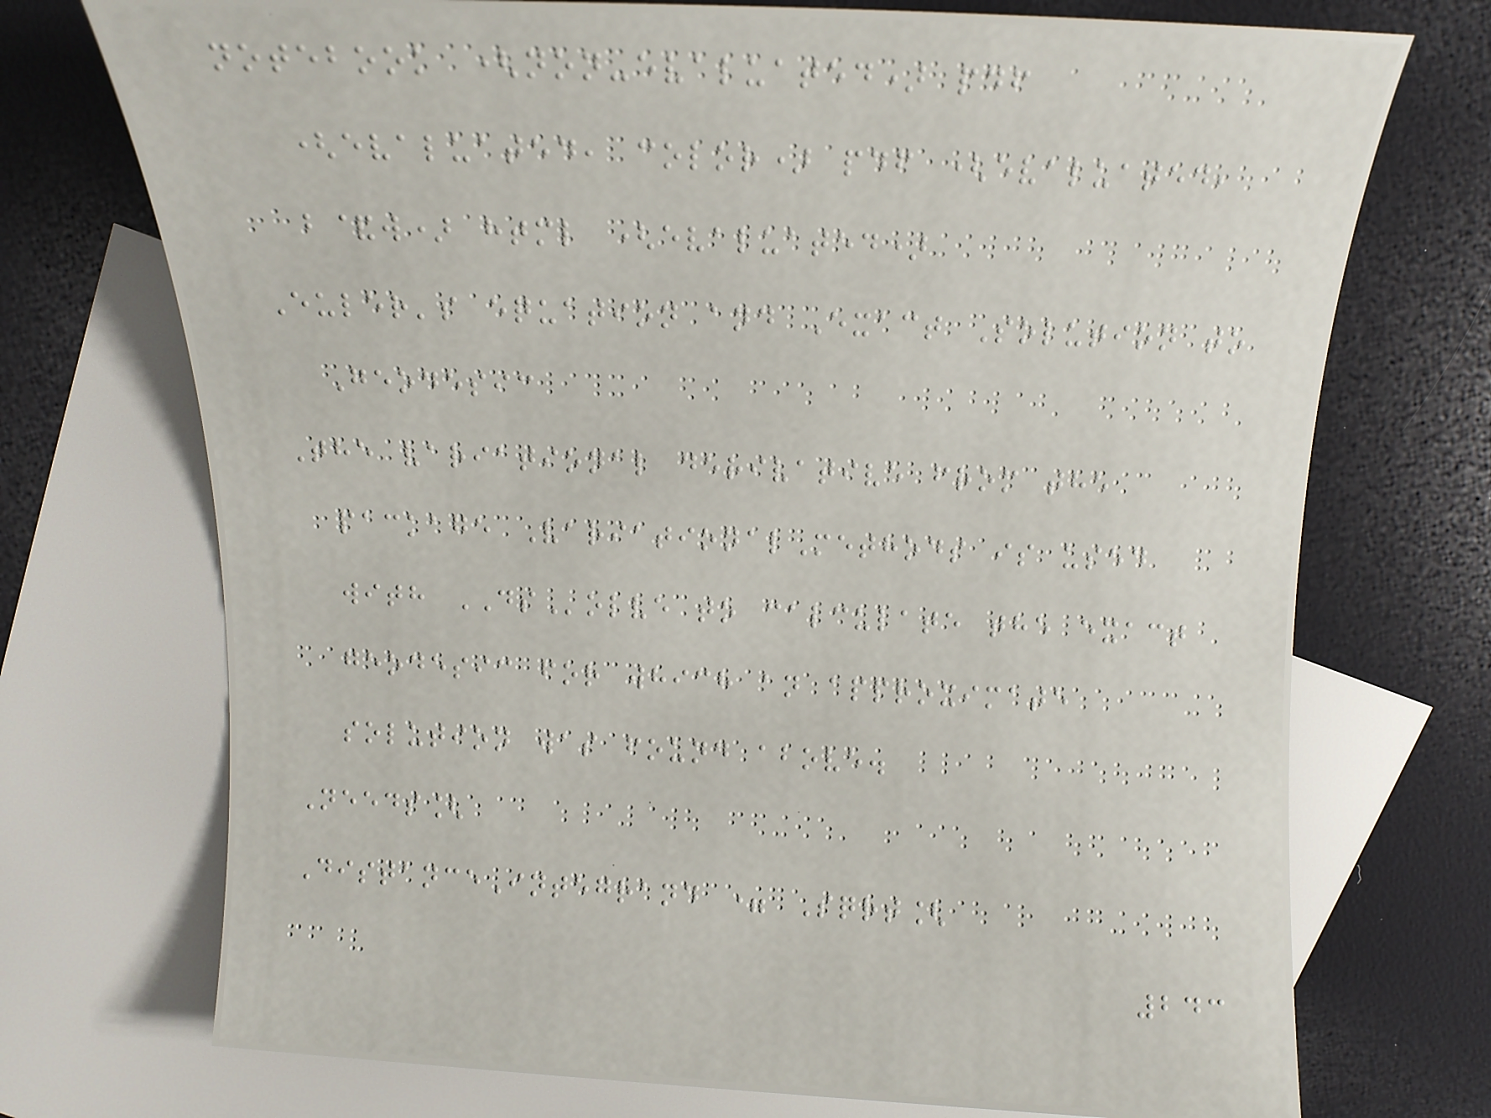notebook (non-evaluated) pdf
(evaluated, color) pdf (evaluated,
b&w) html (evaluated)
Euler's equation and Exact Solution to
Geodesic
The variational derivative from the
package VariationalMethods is used
with DSolve to calculate the exact
geodesic for which an approximate
solution was found above.
Needs[
DistanceIntegrand = Sqrt[
243
